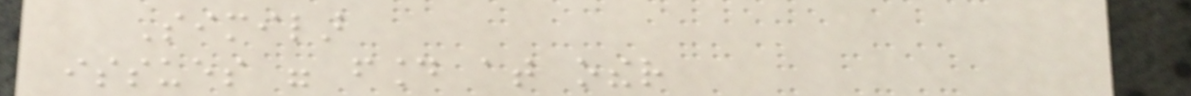Similar
issues were found at other
